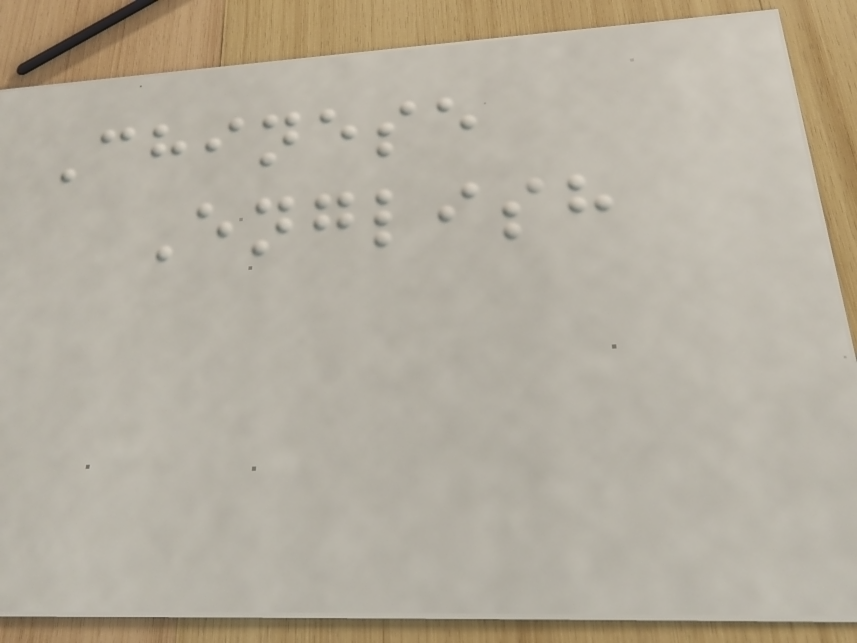Chinese
English
